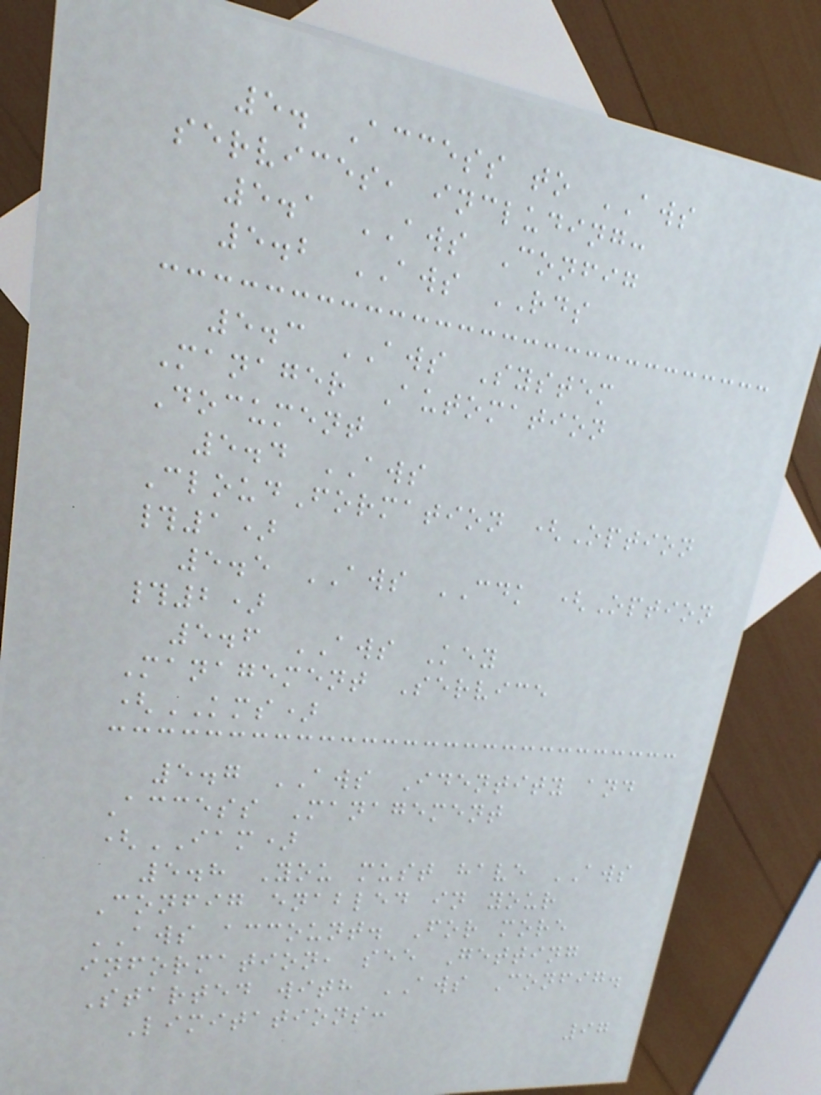5. Access to AWS
services, including:
5.1 AWS Config
5.2 AWS RDS
5.3 AWS System
Manager Automation
Document
5.4 AWS
CloudFormation (Option
#1)
5.5 AWS CDK (Option
#2)
5.6 AWS Key
Management Service
(KMS)
5.7 AWS Identity and
Access Management
(IAM)
5.8 You must have AWS
Config enabled in your
AWS account. For more
information, see Getting
Started with AWS Config.
Limitations:
97
